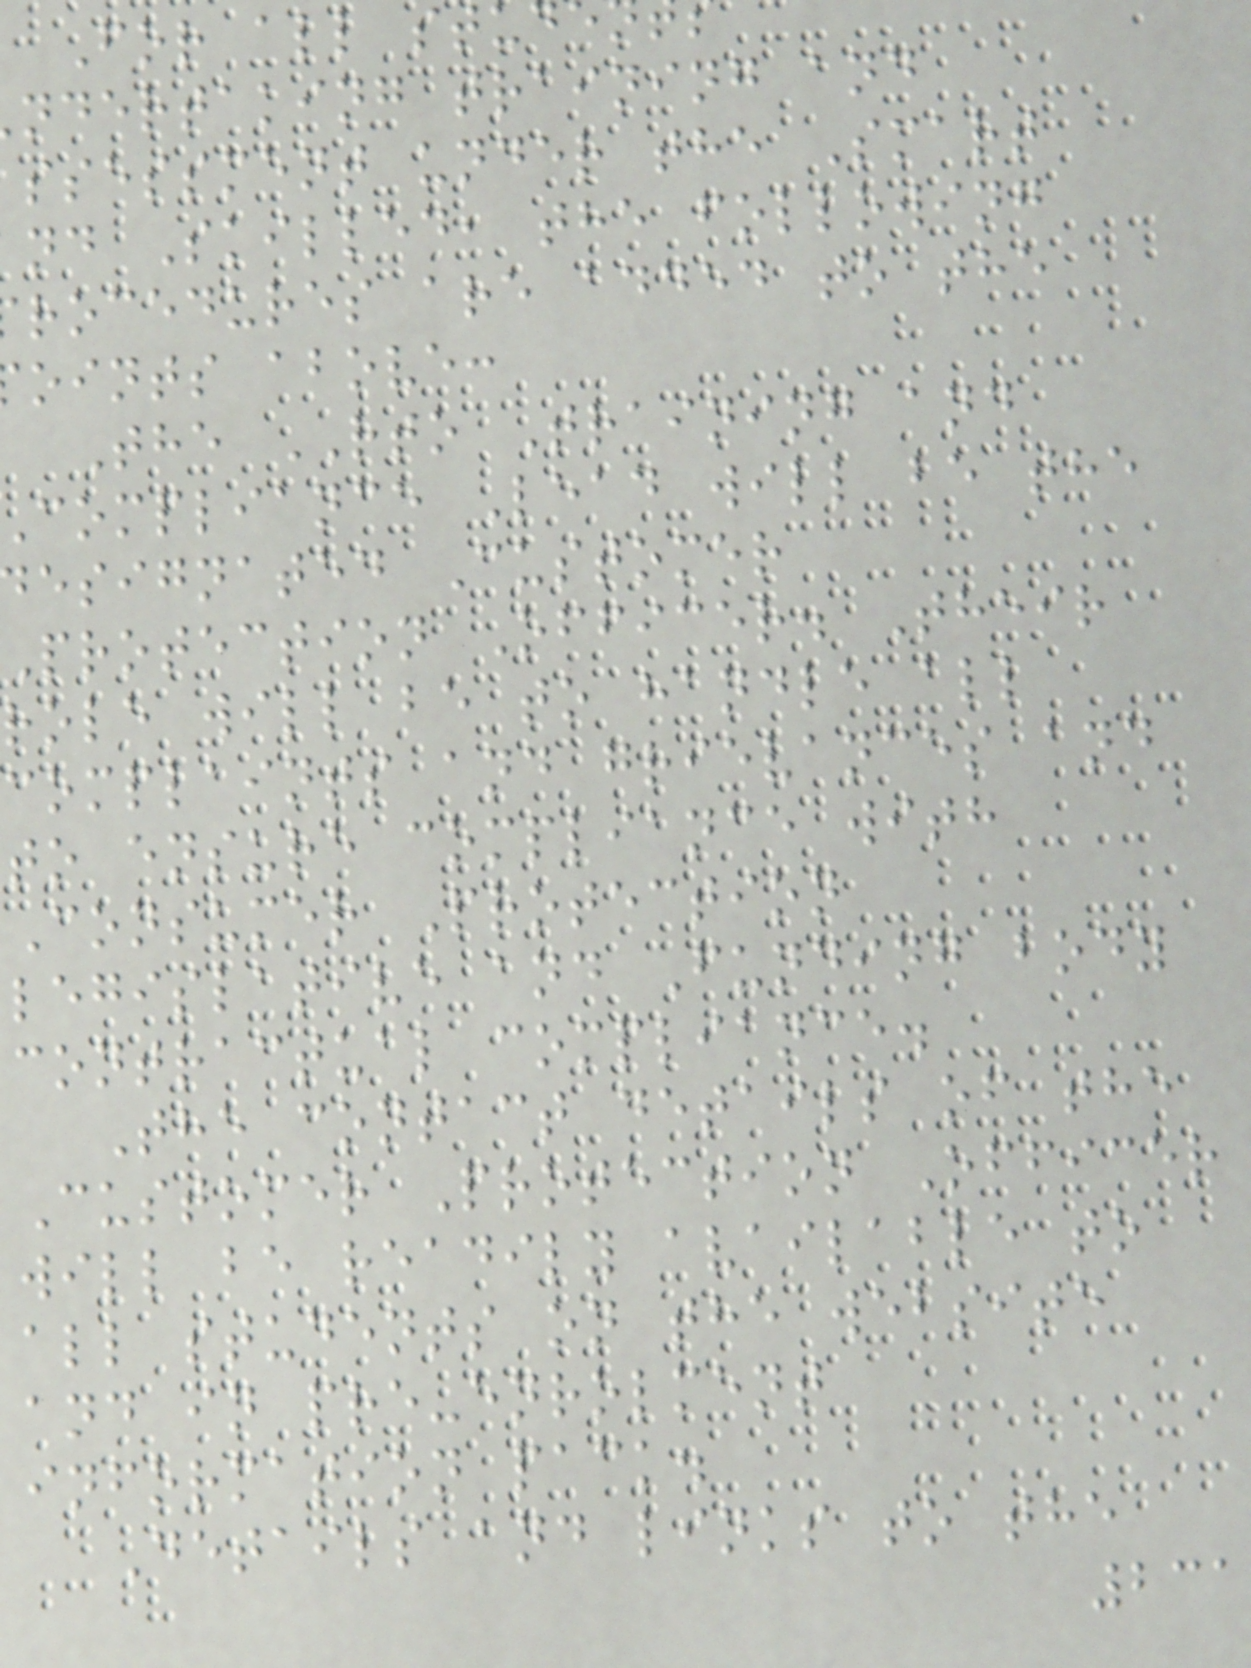For all stu
ndertaking training and
ssessment under the Smart
nd Skilled, the following
rocedures are added to the
oints above:
The RTO Training and
compliance Lead will be the
esignated Customer
Protection Officer. Their
role will be to handle all
complaints and grievances and
to ensure compliance with
Consumer Protection
legislative and Funding body
contractual compliance.
The contact details of the
Customer Protection Officer
will be readily available to
all students on the website
and in pre-enrolment
information pack.
Details and links to the
231
